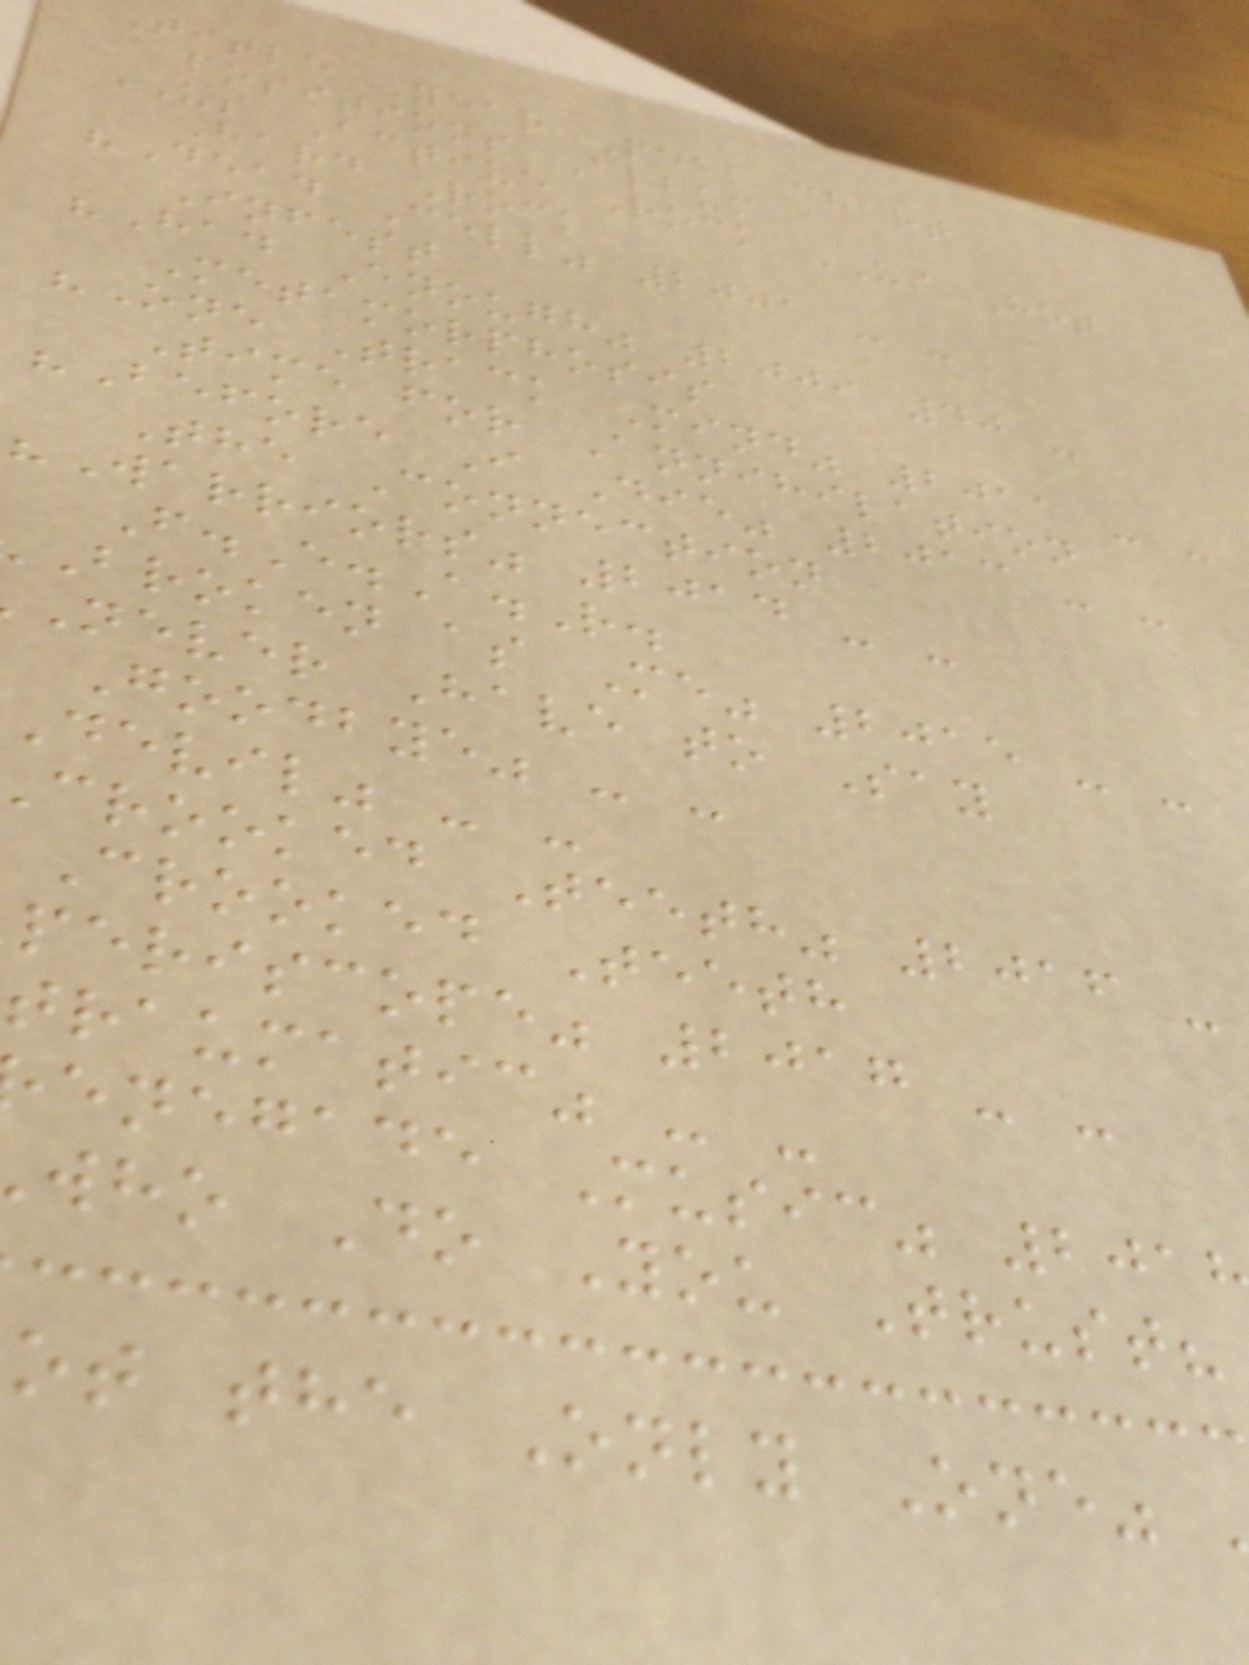Title Year Peak chart
positions Album
US Active Rock US Hot
Hard Rock
"Dead Cell" 2001 - -
Infest
"Had Enough" 2009 40 -
Metamorphosis
"One Track Mind" 2011 - -
Time for Annihilation
"Before I Die" 2013 - -
The Connection
"Warriors" 2014 - -
F.E.A.R.
Broken as Me" 2015 - -
Never Have to Say
Goodbye" - -
devil" - -
crooked Teeth" 2016 -
Crooked Teeth
periscope" 2017 - -
traumatic" - -
enegade Music" 201
who Do You Trust?
ot the Only One"
